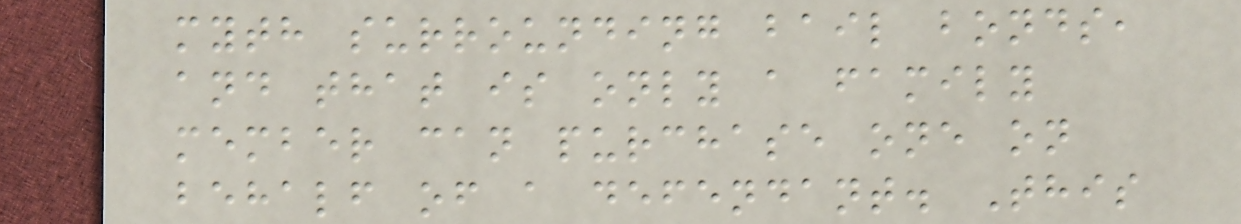myth surrounding bail bonds,
and that is only a family
member can purchase one on
behalf of a defendant. This
